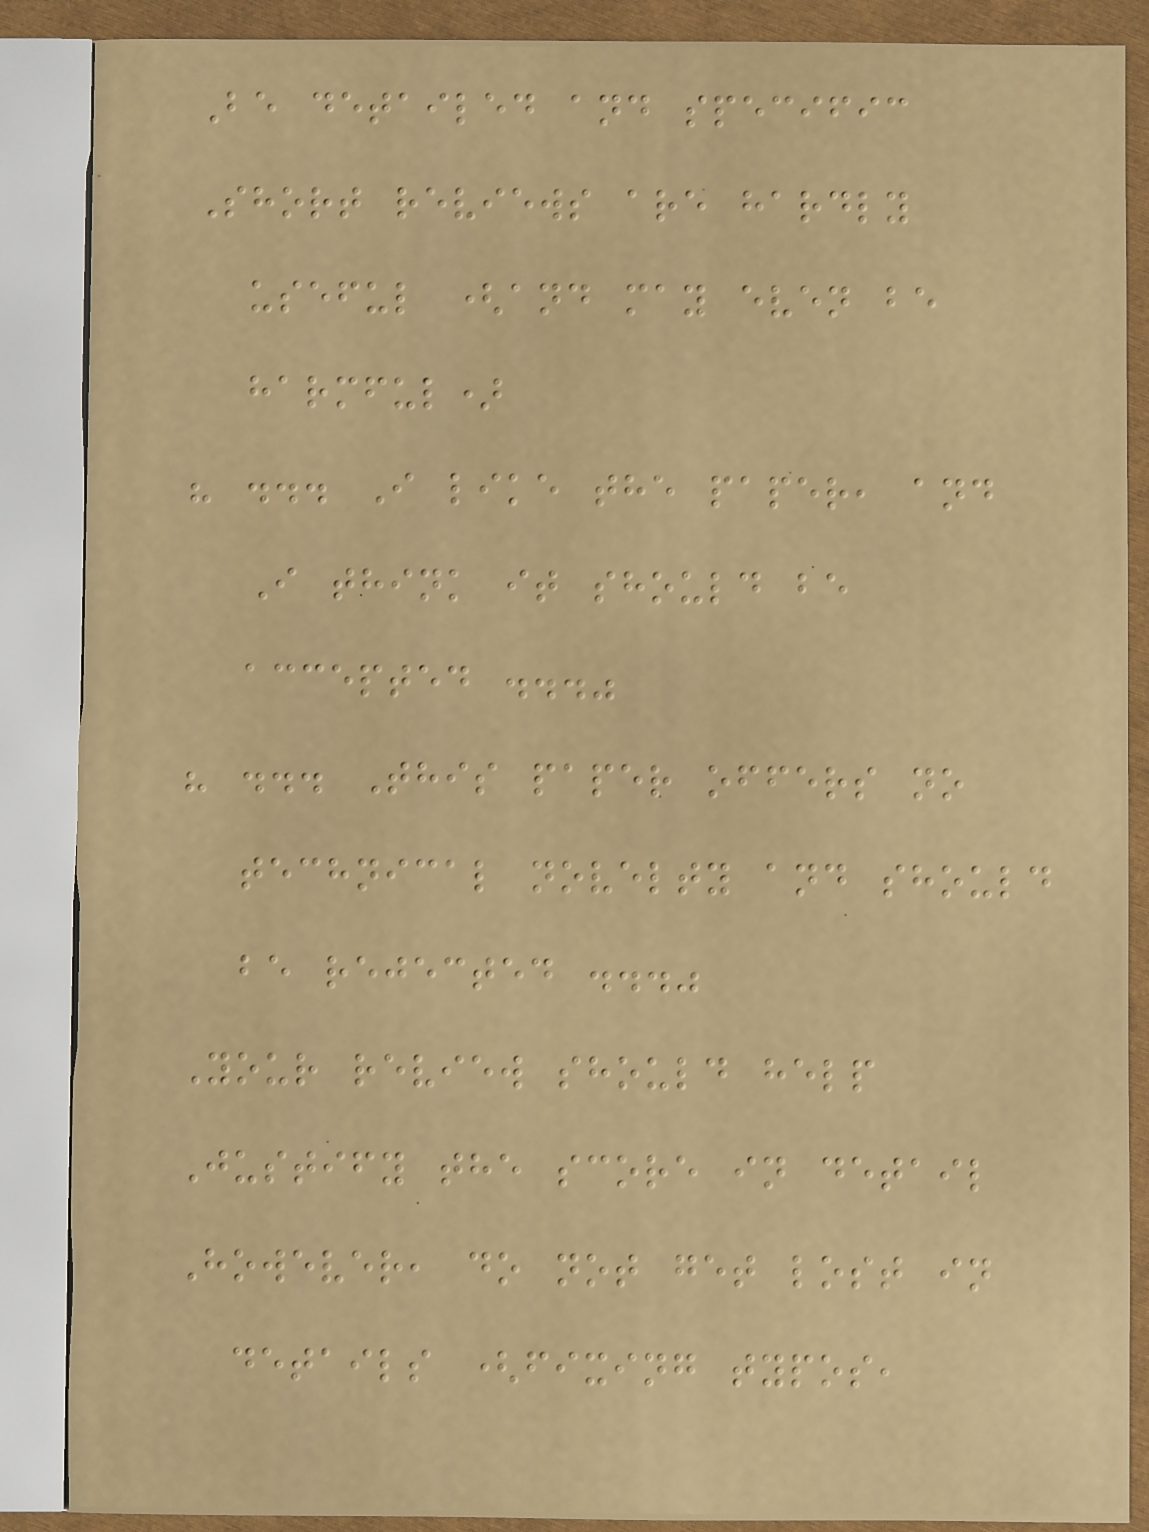Be detailed and specific
Short reviews are hardly
useful (and may even be
harmful)
" ... I like the paper, and
I think it should be
accepted ..."
" ... This paper offers no
technical novelty and should
be rejected ..."
Your review should help
Justify the score in detail
However, do not get lost in
details (fixing typos,
